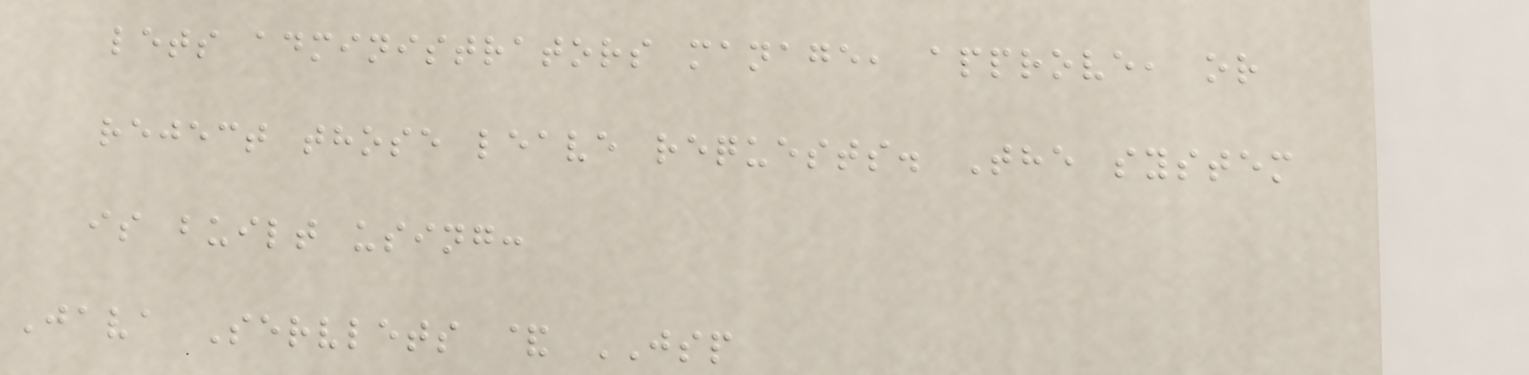lets administrators manage, approve, or
reject those leave requests. The system
is built using:
Java Servlets & JSP
